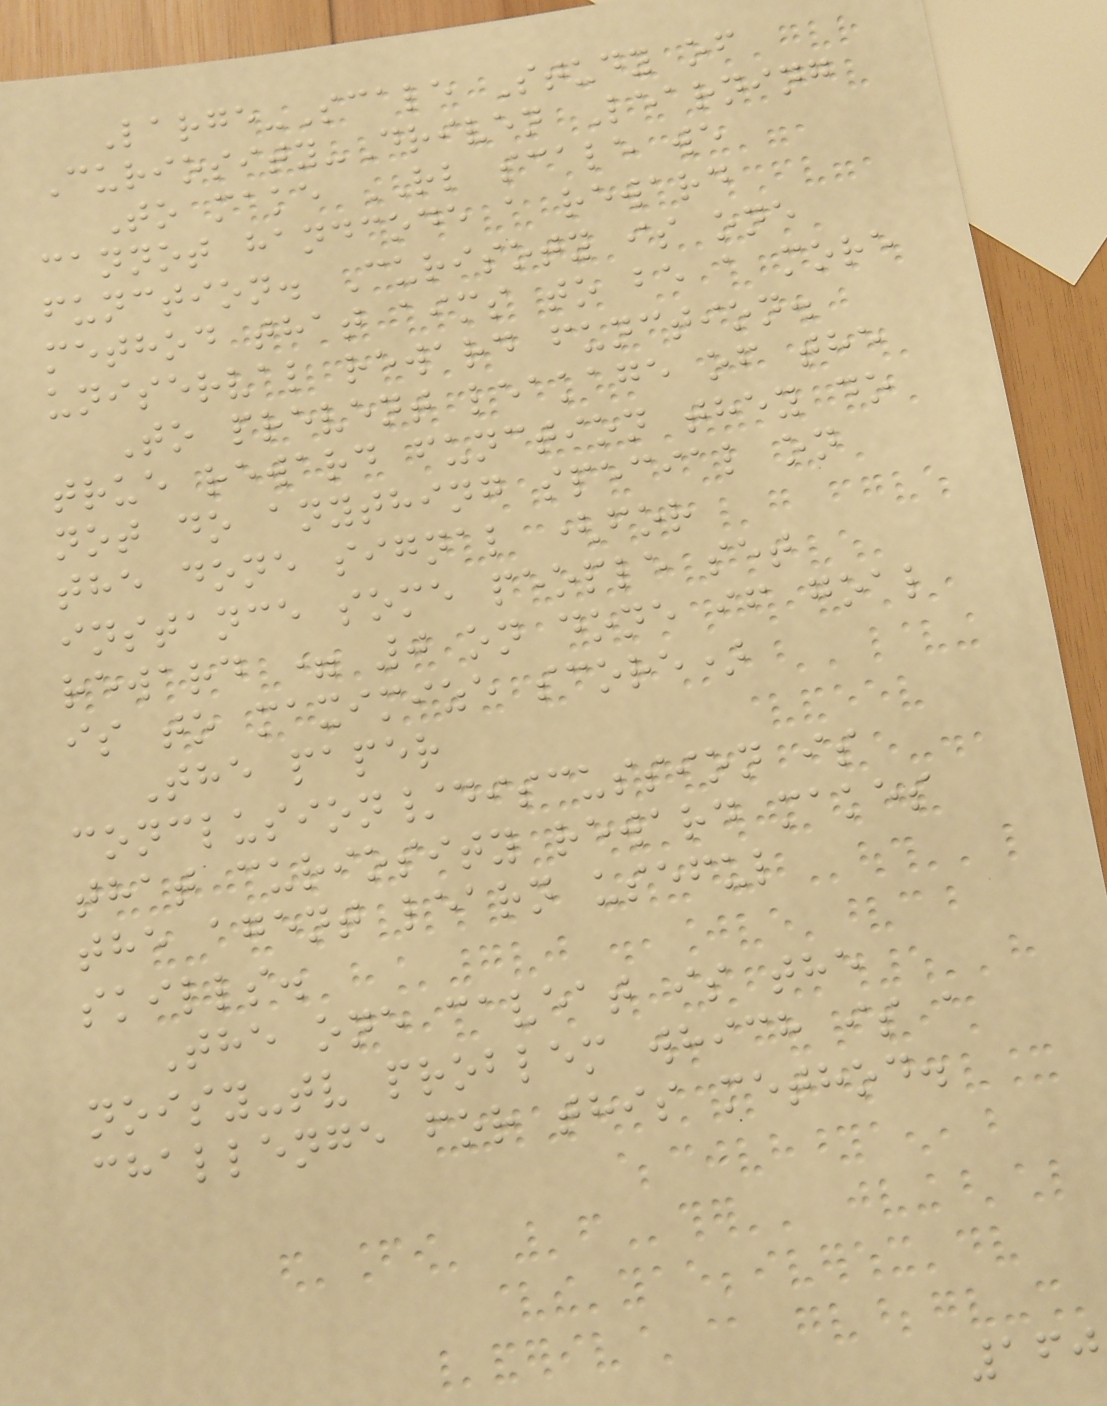Large-Scale Study of
Curiosity-Driven Learning
To make RL scale we
cannot handcode a reward
function. Curisoty is one
method that aims to be a more
uniserval reward function.
To prevent leakage of the
true reward function they do
not do anything special on
the done signal (for
instance some people set
reward = 0 on done if goal
is to maximize score)
The paper
conclusion/discussion is
that curiosity reward makes
the agent learn useful
skills.
The one caveat is the
noisy-tv problem which is a
challenge for this method.
160
